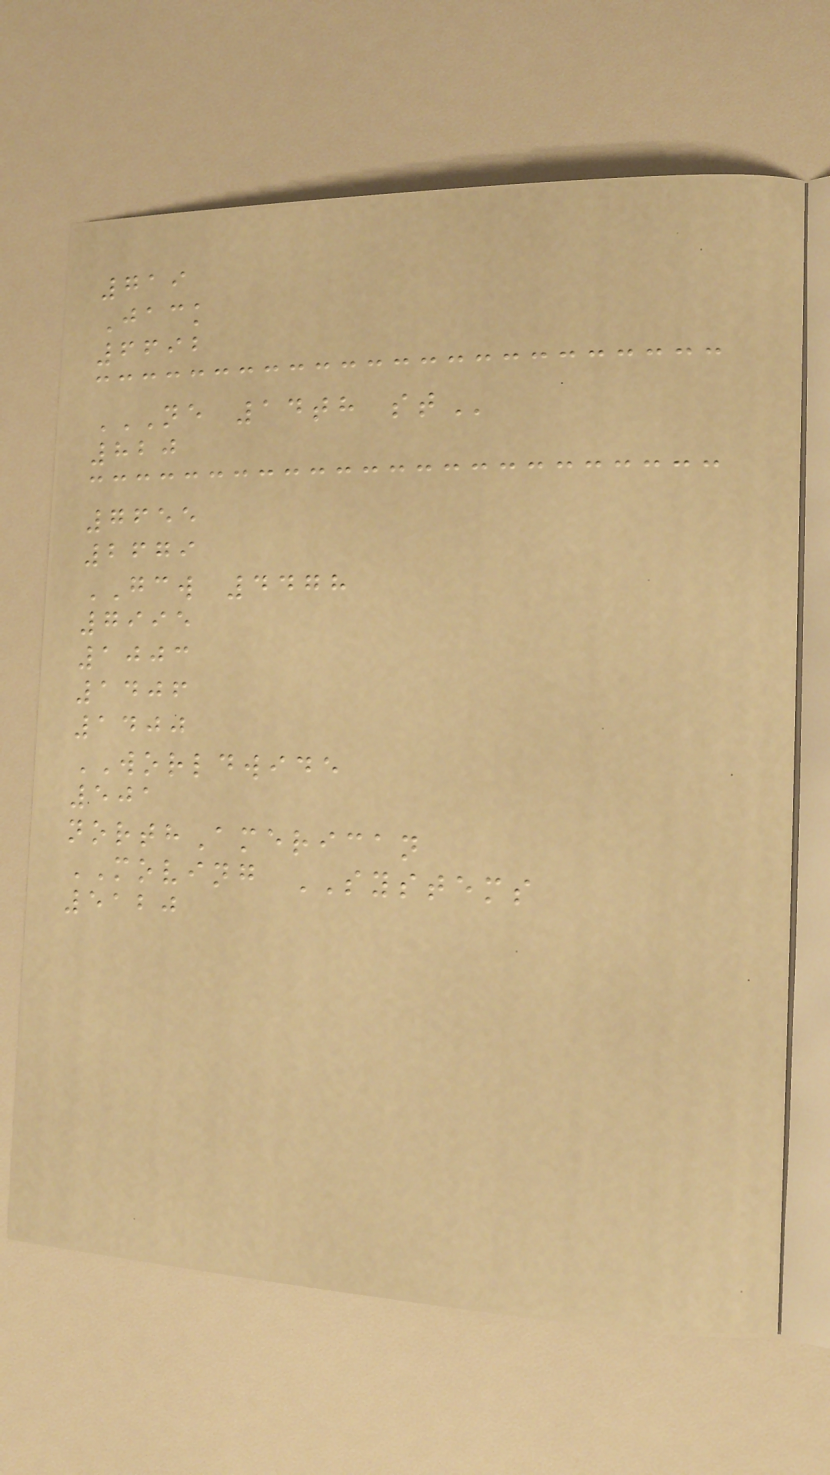719
Jack
6692
NE 14TH ST
820
7655
2679
GCW 4478
7995
1003
1406
1400
WORLDWIDE
501
northAmerican
MOVING SYSTEMS
5120
